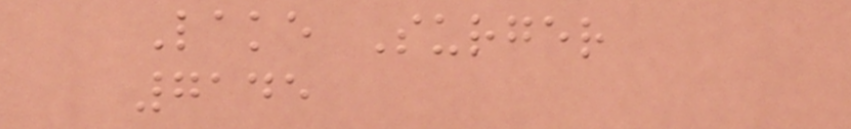Lake Surger
7145
